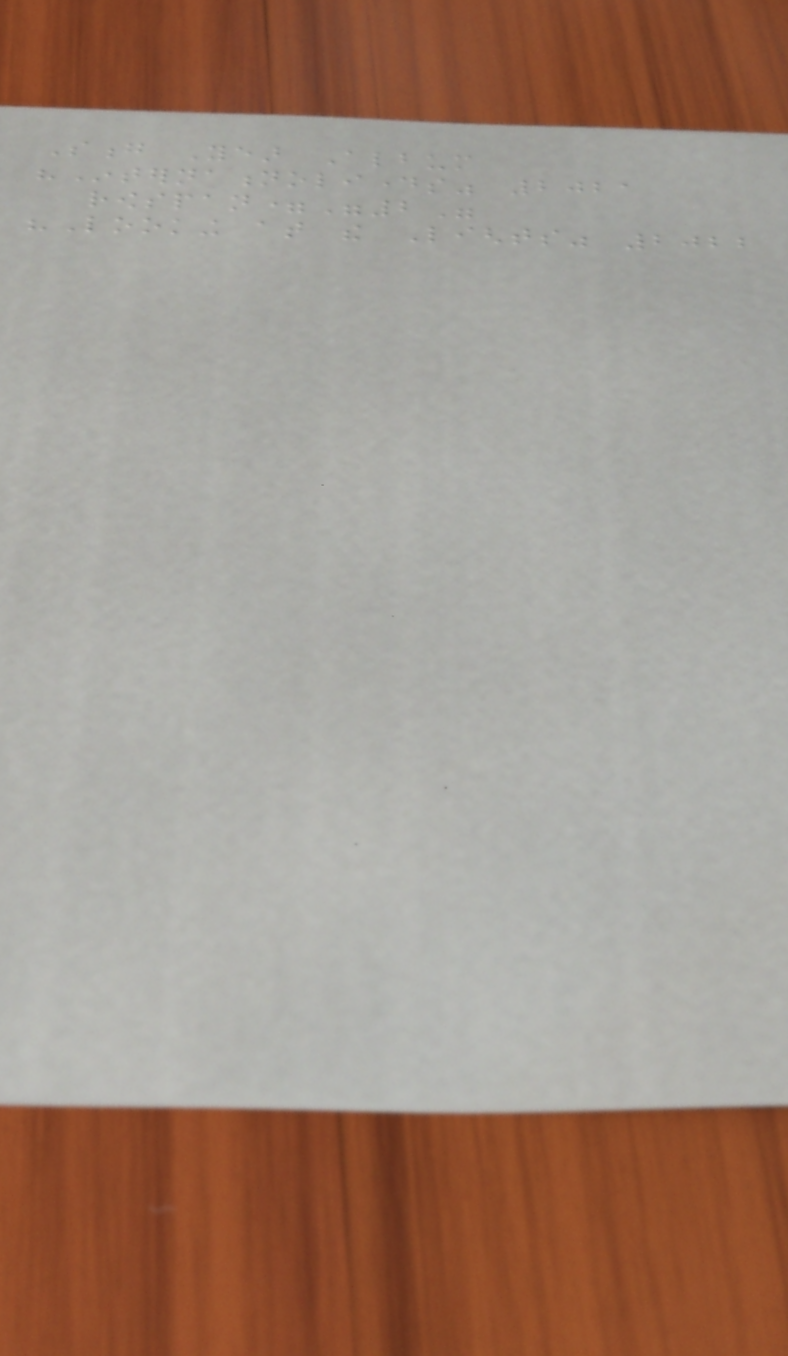Song Year Album
"Internationolidays" 2021
rowspan="2"
"Looking at the Lights" 2022
